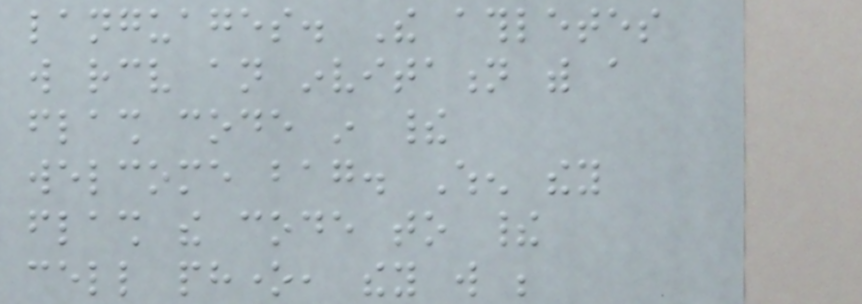languages. The athletes
will receive an invitation with a
flash code in their
welcome bag. When they
flash the code to their
cell phone, they will be
